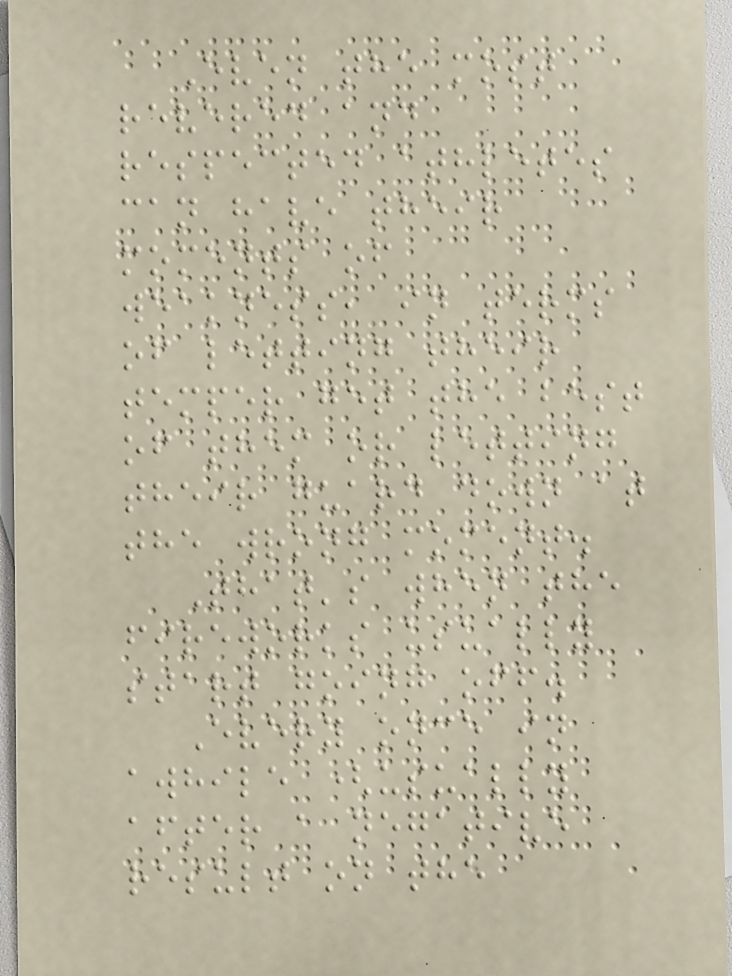Even the most
revered and
respected athletes
can have their
moments of
weakness, in terms
of letting their
temper get the best
of them or letting
their guard down at
the wrong moment.
That's when the
fireworks usually
start going off.
Every once in
awhile (usually
after a negative
result on the
